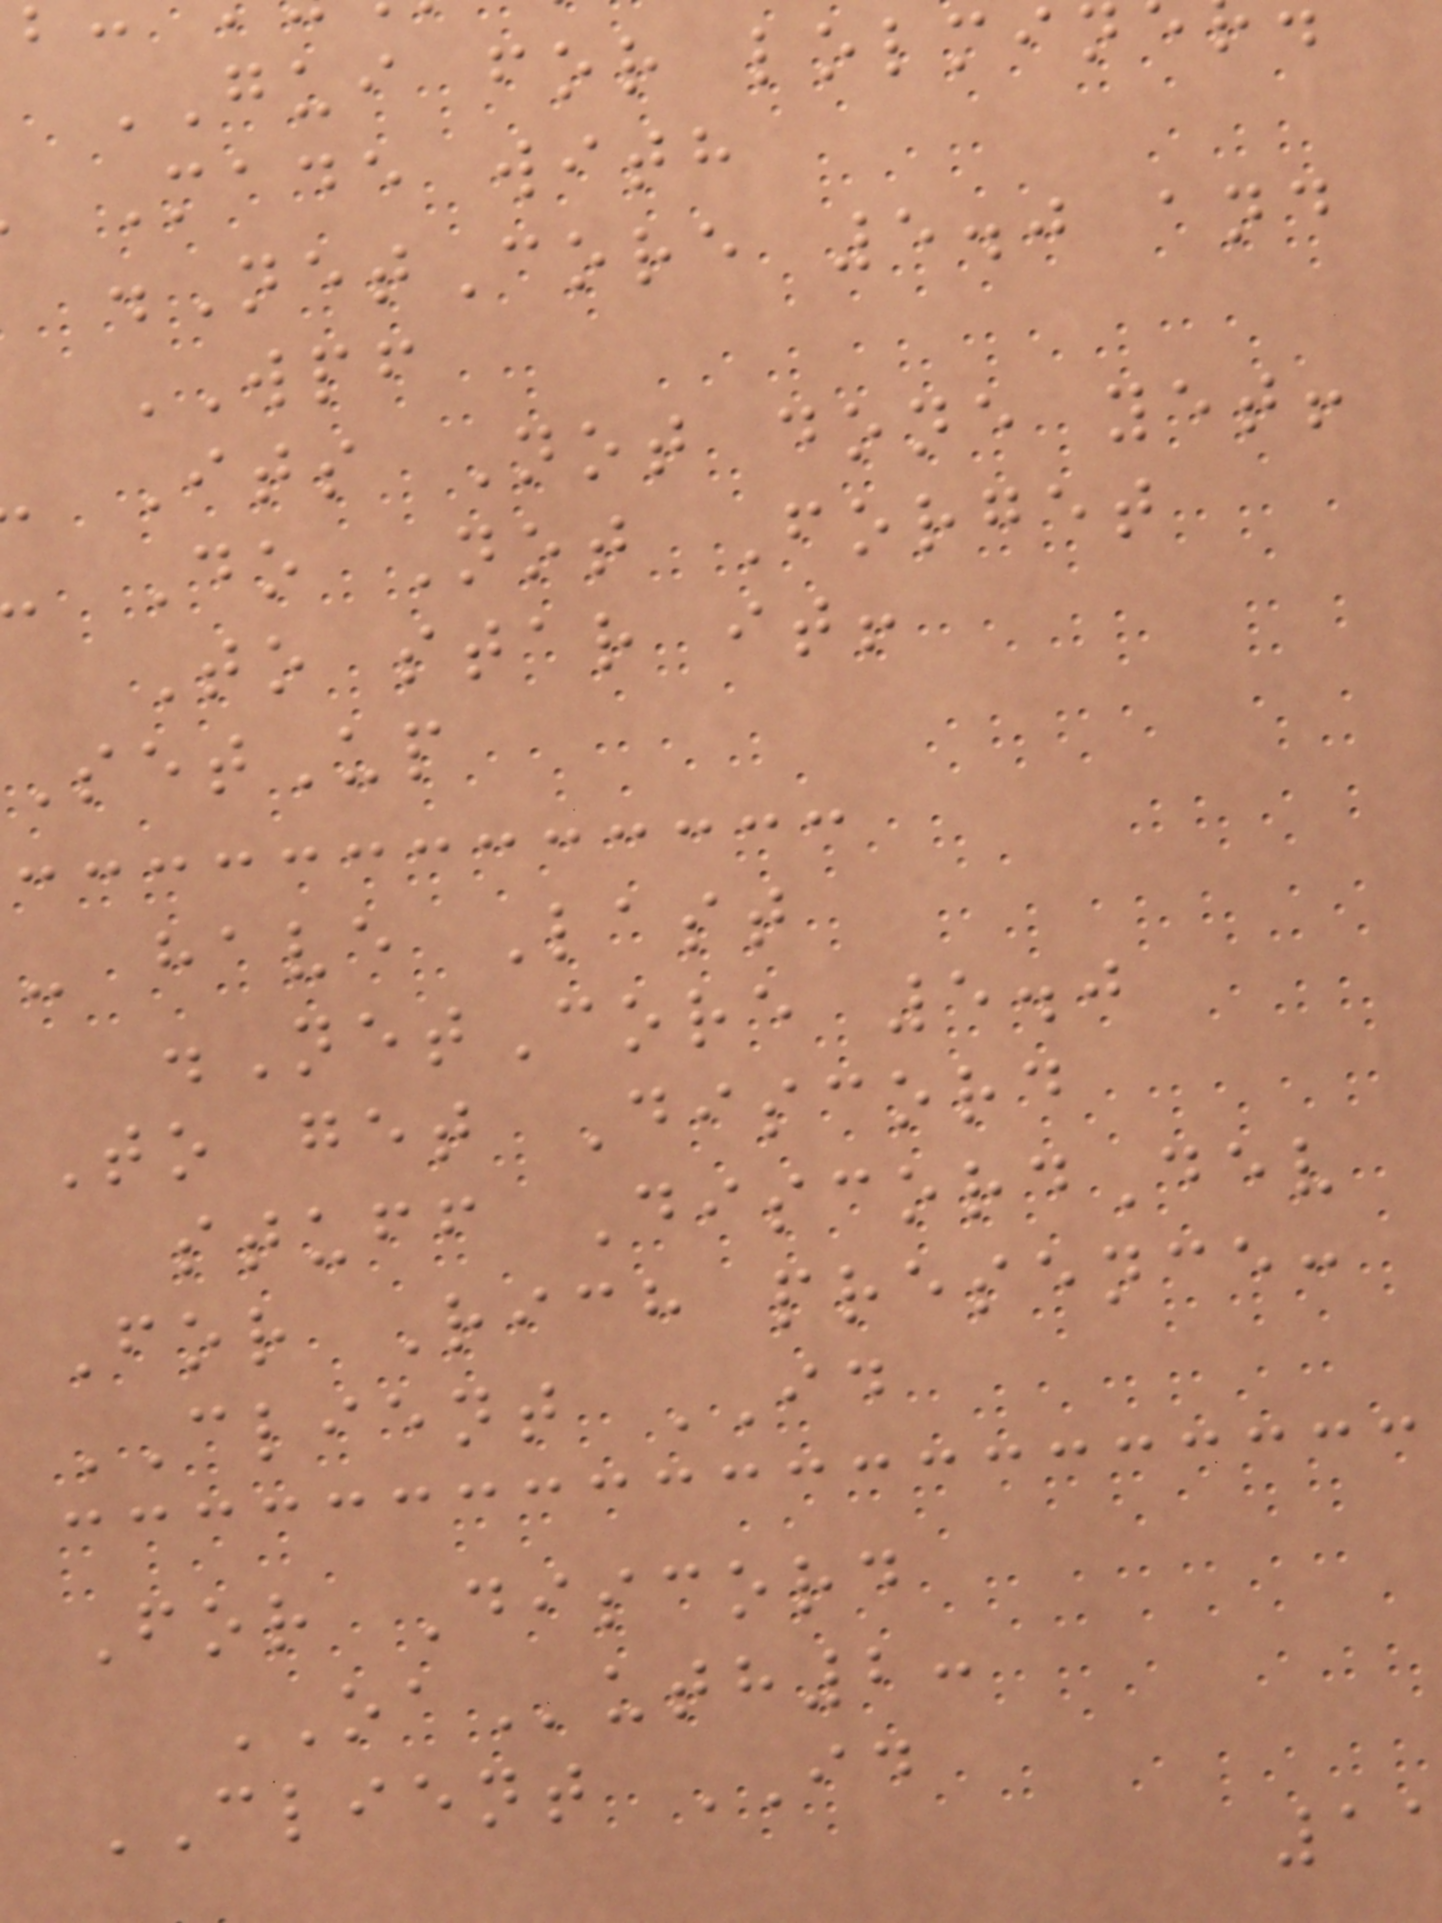GUI for lolmi
Made with
.NetCore 5.0 and
WPF
Its Not done yet!
Do Not Forget
To star it!
SetUp
- have Last
.NetCore 5.0
To get Discord
stuff DiscordDev
For Rich presence:
CLIENT ID
For Discord
OAuth2:
CLIENT ID
